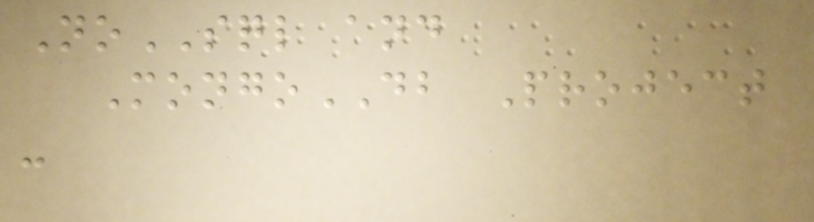NoSQL and
MongoDB Project
-
